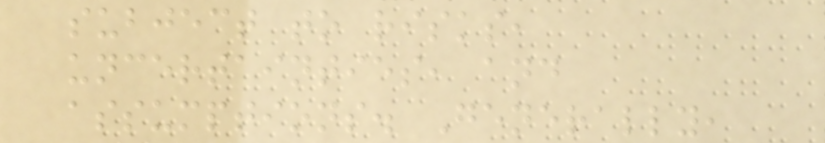subject to risks,
uncertainties, and
assumptions. Generally,
